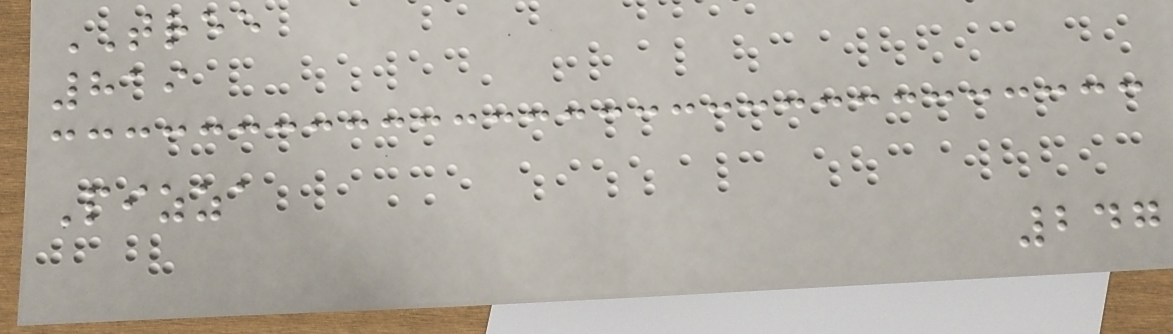TREE
819
Pizza
247
